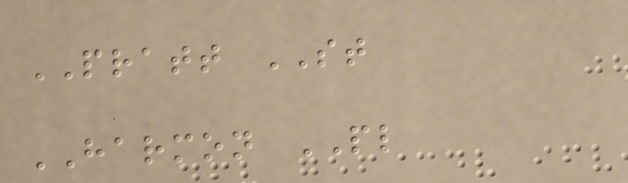PRATT ST
HARMON PL
